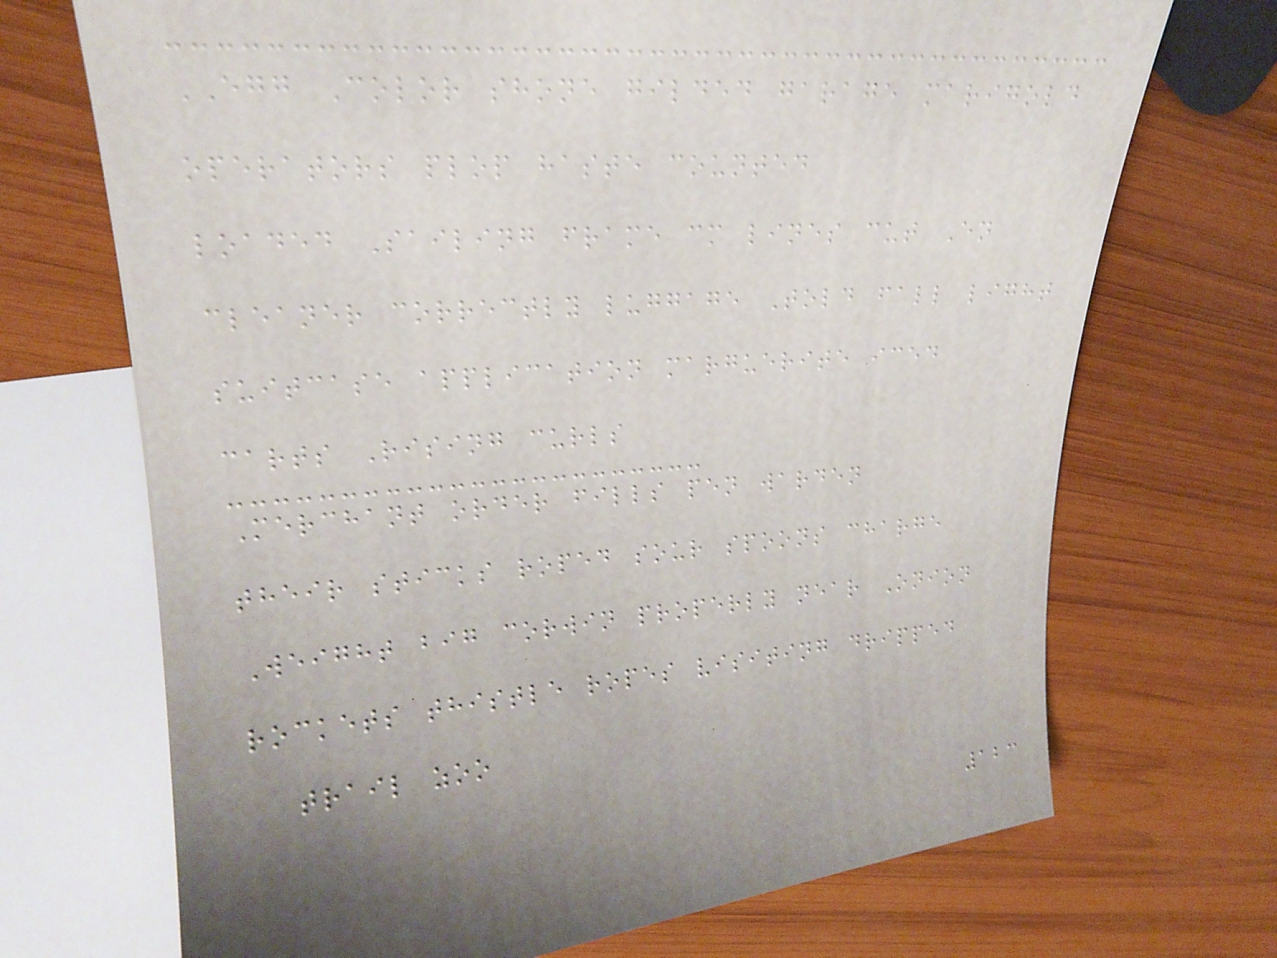EGG Color shone gilded garage marigold
operators plop haste counted
loaded Sailing frame cm lines cut En
cleaner correctly luggage Told fall light
suitcase application marguerite iced
carts Rising curls
Merchant order fills pen warden
their sticks roped sour spoons charge
Weight big corwin properly near Onion
rockets thistle ropes visiting dripped
trail zoo
123
